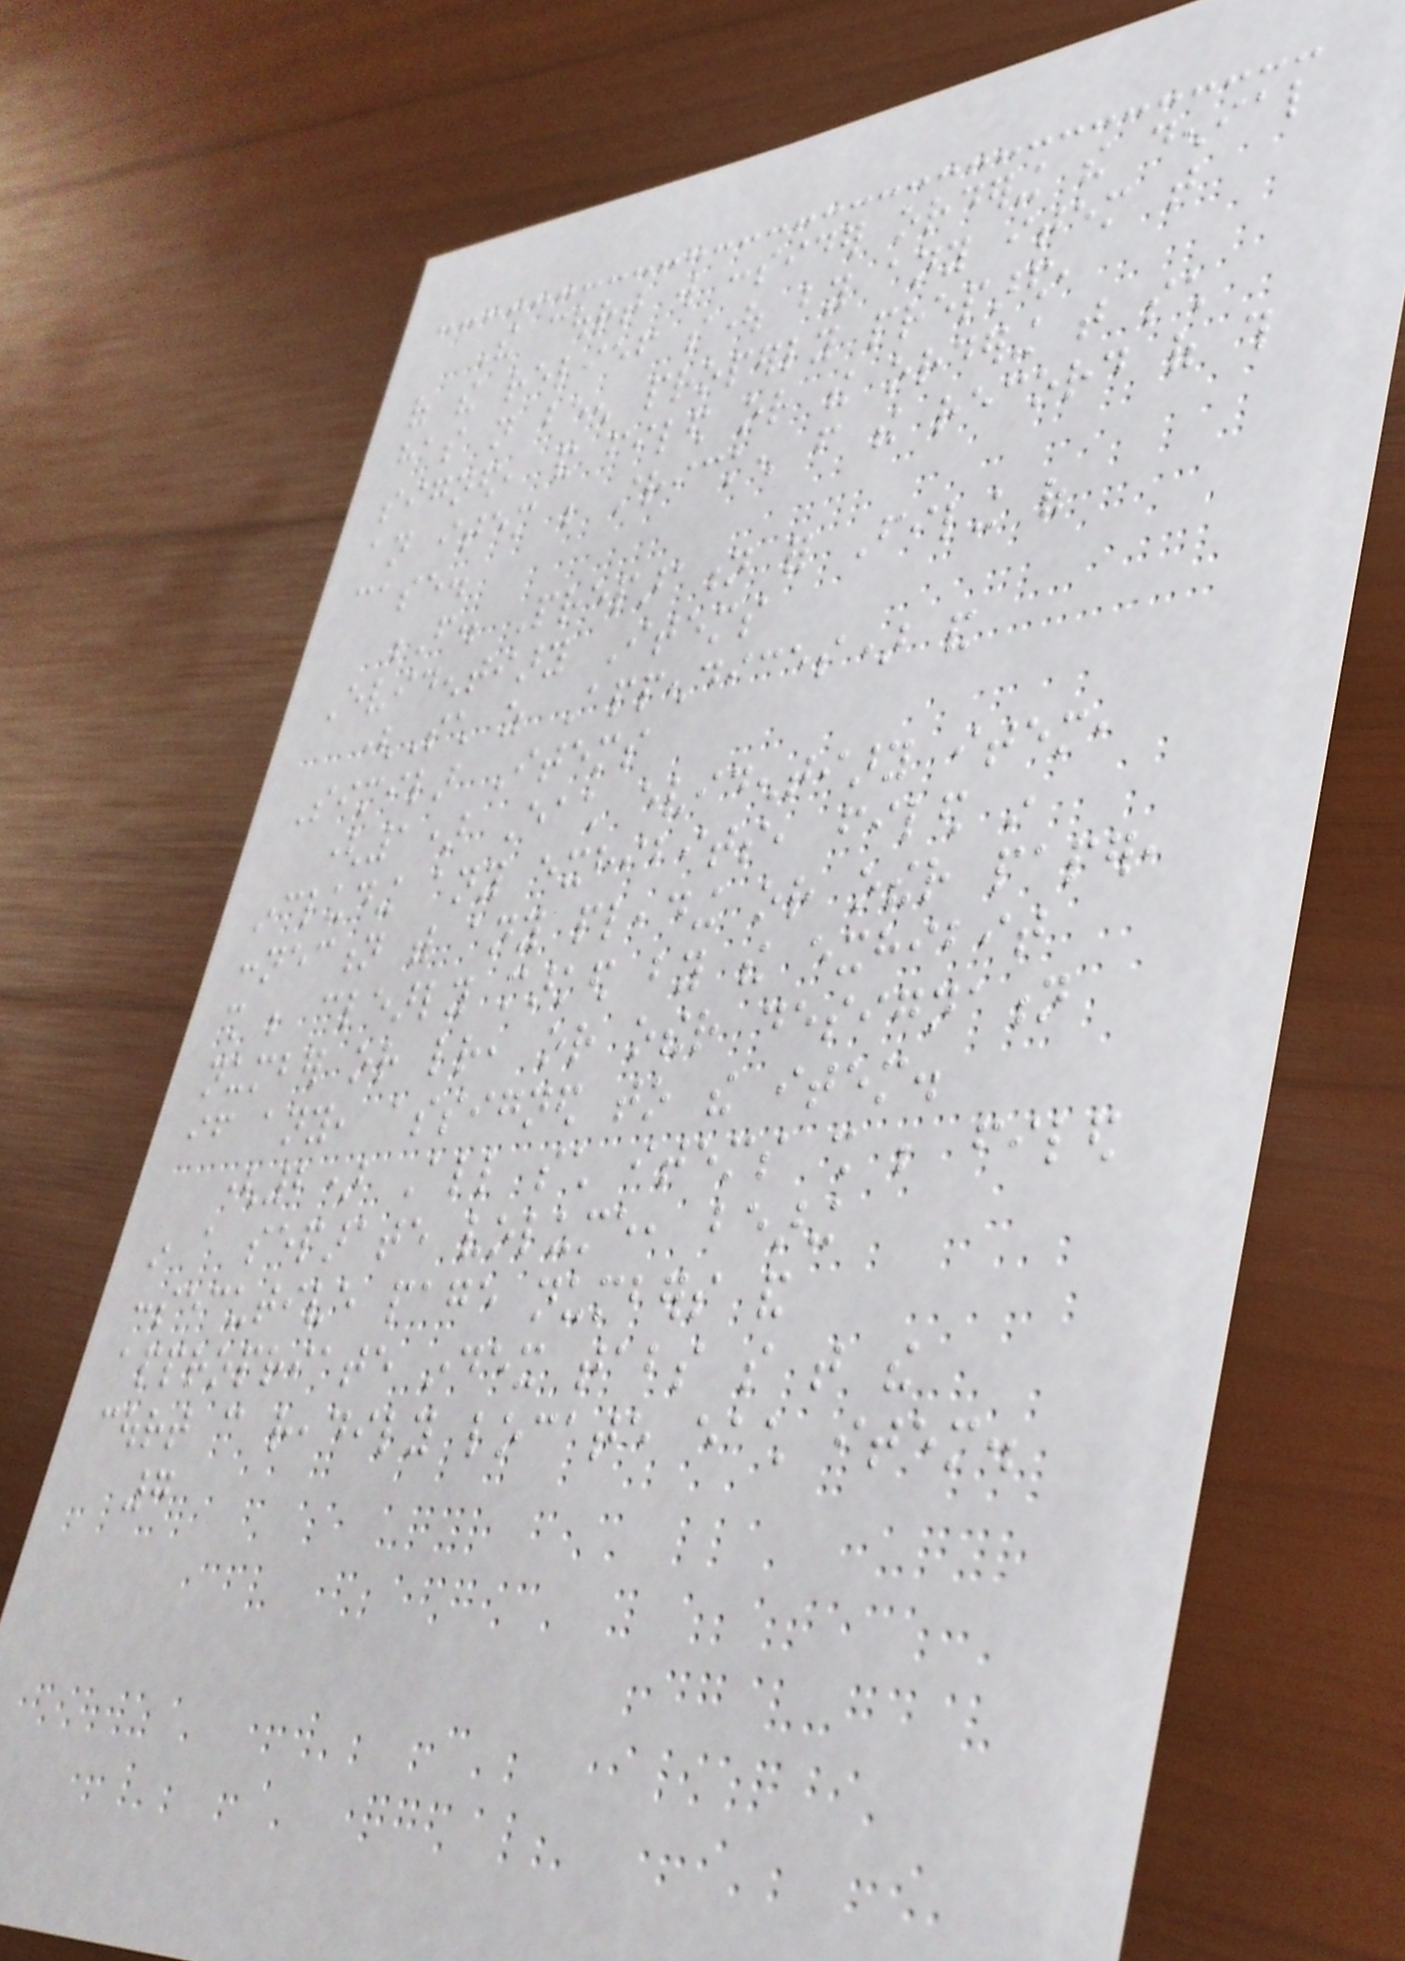The court will consider ordering the denial
of the relief sought by any item that
has not been properly prepared,
signed, and filed or the ordering that such
an item be stricken from the record of this
case.
F. Preparation for Filing of
Evidentiary Items
(Such as Appendices) and
Similar Items
(1) Each evidentiary item,
including any exhibits, filed in
connection with any pleading or other paper,
shall be clearly marked by the exhibit
number or letter, or other designation
if any, assigned to the item.
(2) All such items shall be filed
in a separate volume, bearing
consecutive page numbers and
appropriate index tabs so that the
court can readily locate each item.
7
